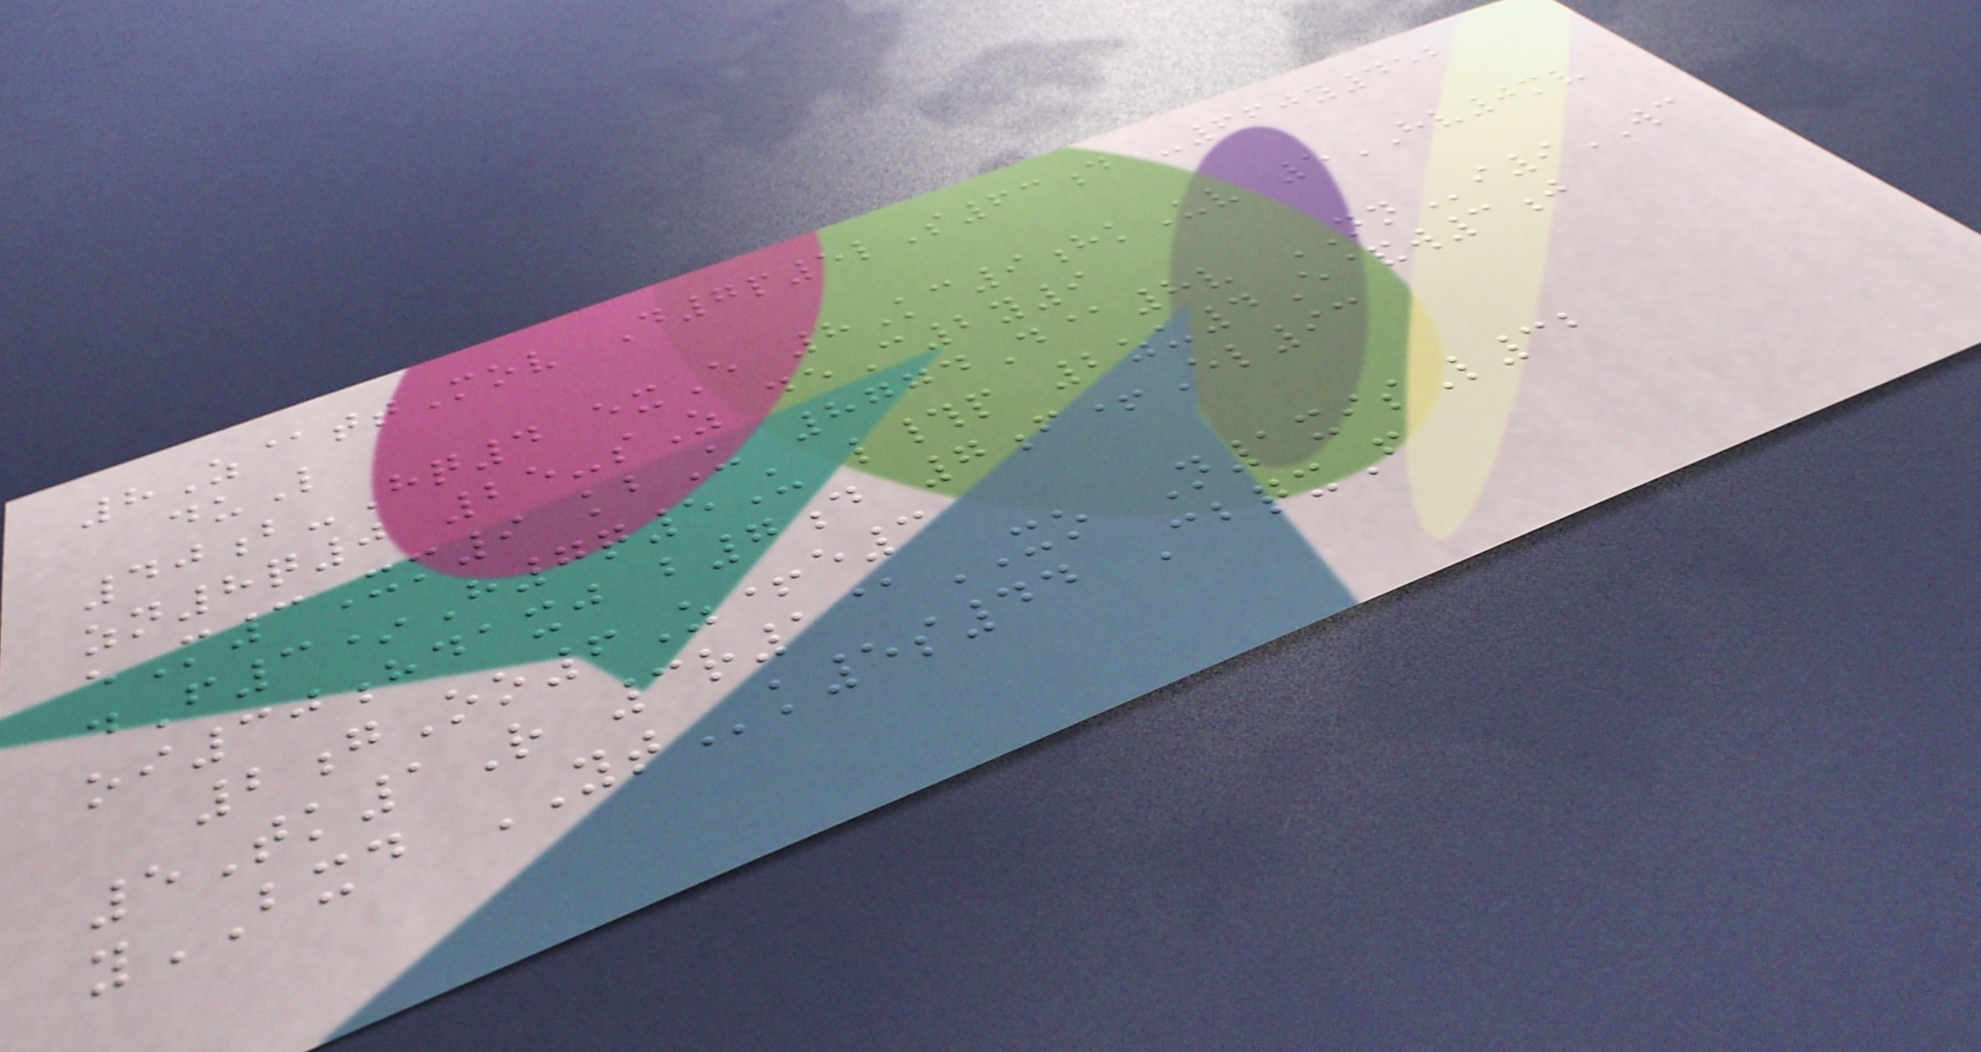8Z@ttMov D7p5lS63d -660y452
duL
40b-Hq4 exE 8Kc9hkUv 5HV0mv
zn8q0 25-sZ deC2y9
eM3Xm9 kbU 8774D@8v NNi9WC
dF3*H7q5U l#p 2zu4E&w3j
oi30hdaxj b7d 7f+El93
2gOo6Z+e3
5Tk1R 3r1@XO N1xisL32
yBXD YTk5s44 CbqxF
